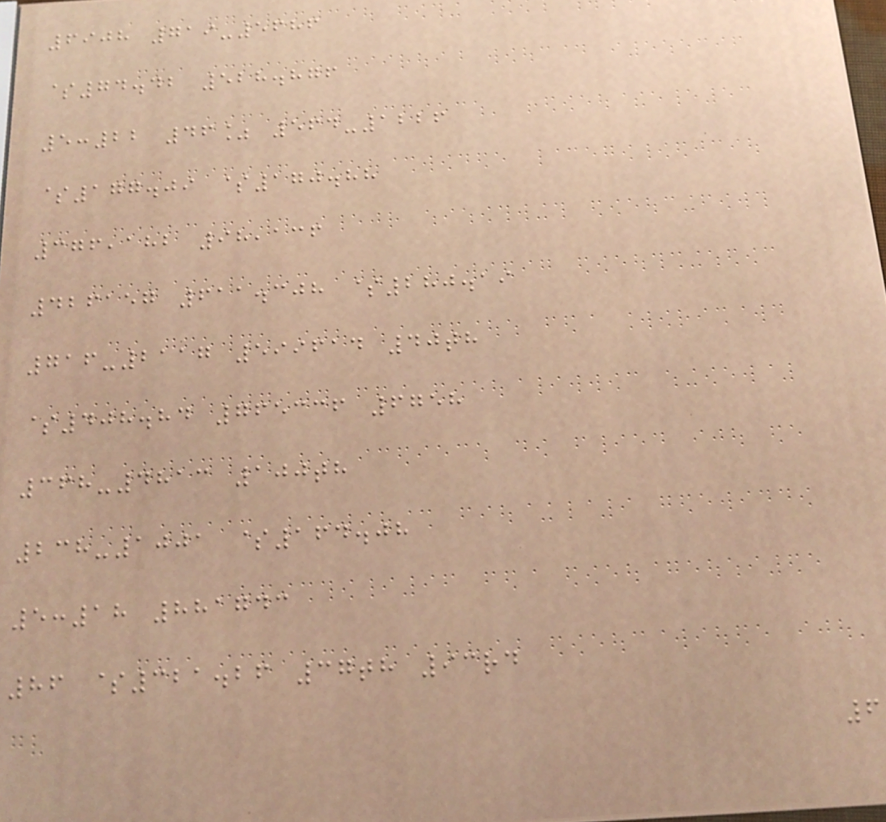6908 719-5686
$74.42 528.876
5:22 46% 564-1226
$177.09 $170.88
376,182 98,136
426157 611.308 $280.19
716-2117 599614 40th
$408.84 765336 6758
368-4813 100th
238-1001 $164.08
5:18 881743
86 $321.26 37th 93rd
6
